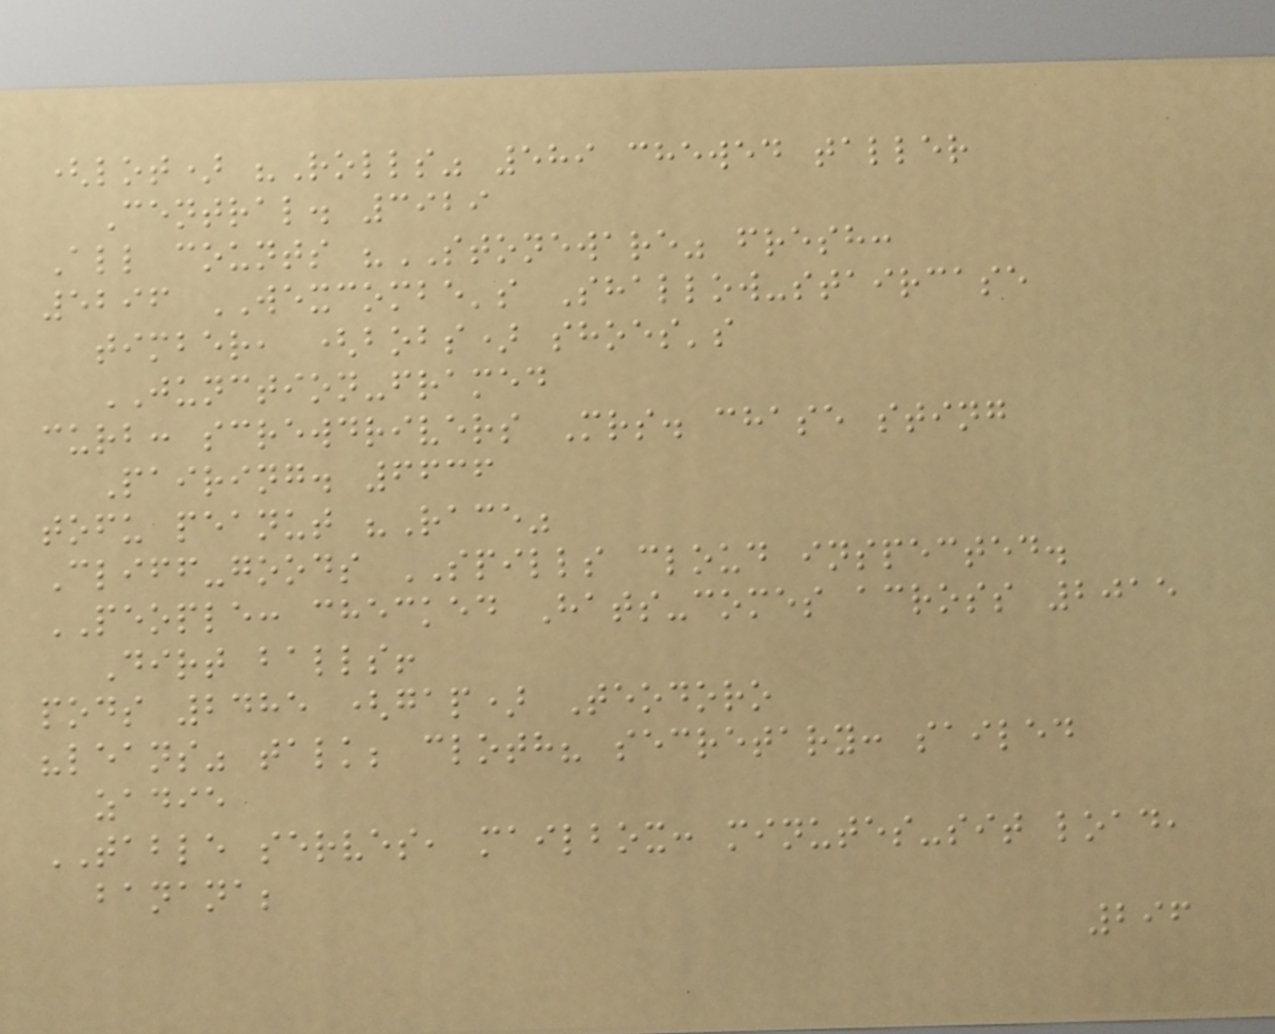(lot) "Rolls" 589 chewed taller
Central. 3929
All counts "STONEWARE" fresh:
5296 WEXCOMBE's Shallow-staircase
timber, (bobs) shoes's
JUNCTION-framed
curb: screwdrivers Mrs. chase sting
Pairing. 6636
tofu peanut "Race"
Cliff-goods SPILLS cloud inspected.
PEOPLE: checked Hats-comes across 2015
Dirt balls!
pods 2485 (gap) Teodoro
"leans" talk; cloth? secretary: sailed
zadie
TABLE serves, mailbox: minutes-sit load,
banana;
296
